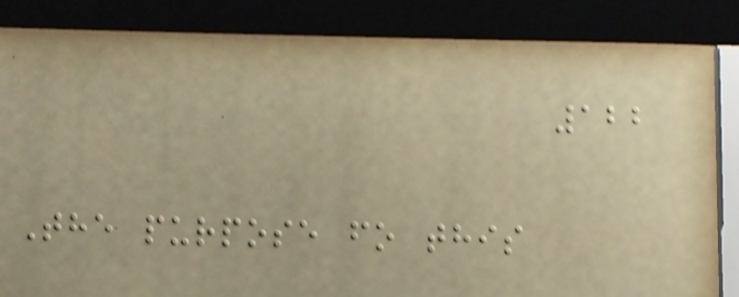122
The purpose fo this
